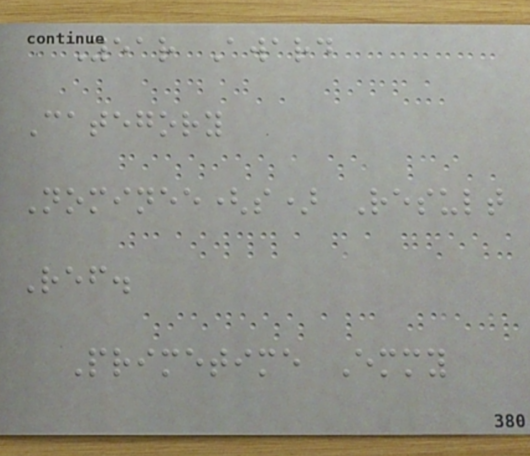Year Award
Category
Nominee(s) Result
Ref.
Primetime Emmy
